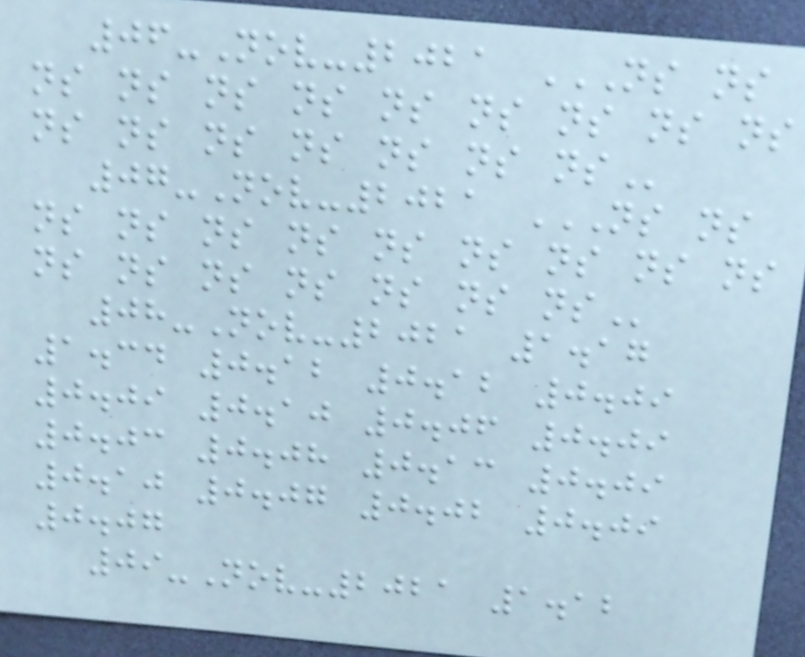06-Nov-2021 NS NS
NS NS NS NS NS NS NS NS NS
NS NS NS NS NS NS NS
07-Nov-2021 NS NS
NS NS NS NS NS NS NS NS NS
NS NS NS NS NS NS NS
08-Nov-2021 1.17
1.34 0.12 0.12 0.09
0.09 0.10 0.06 0.09
0.03 0.08 0.13 0.09
0.10 0.07 0.02 0.09
0.07
09-Nov-2021 1.12
